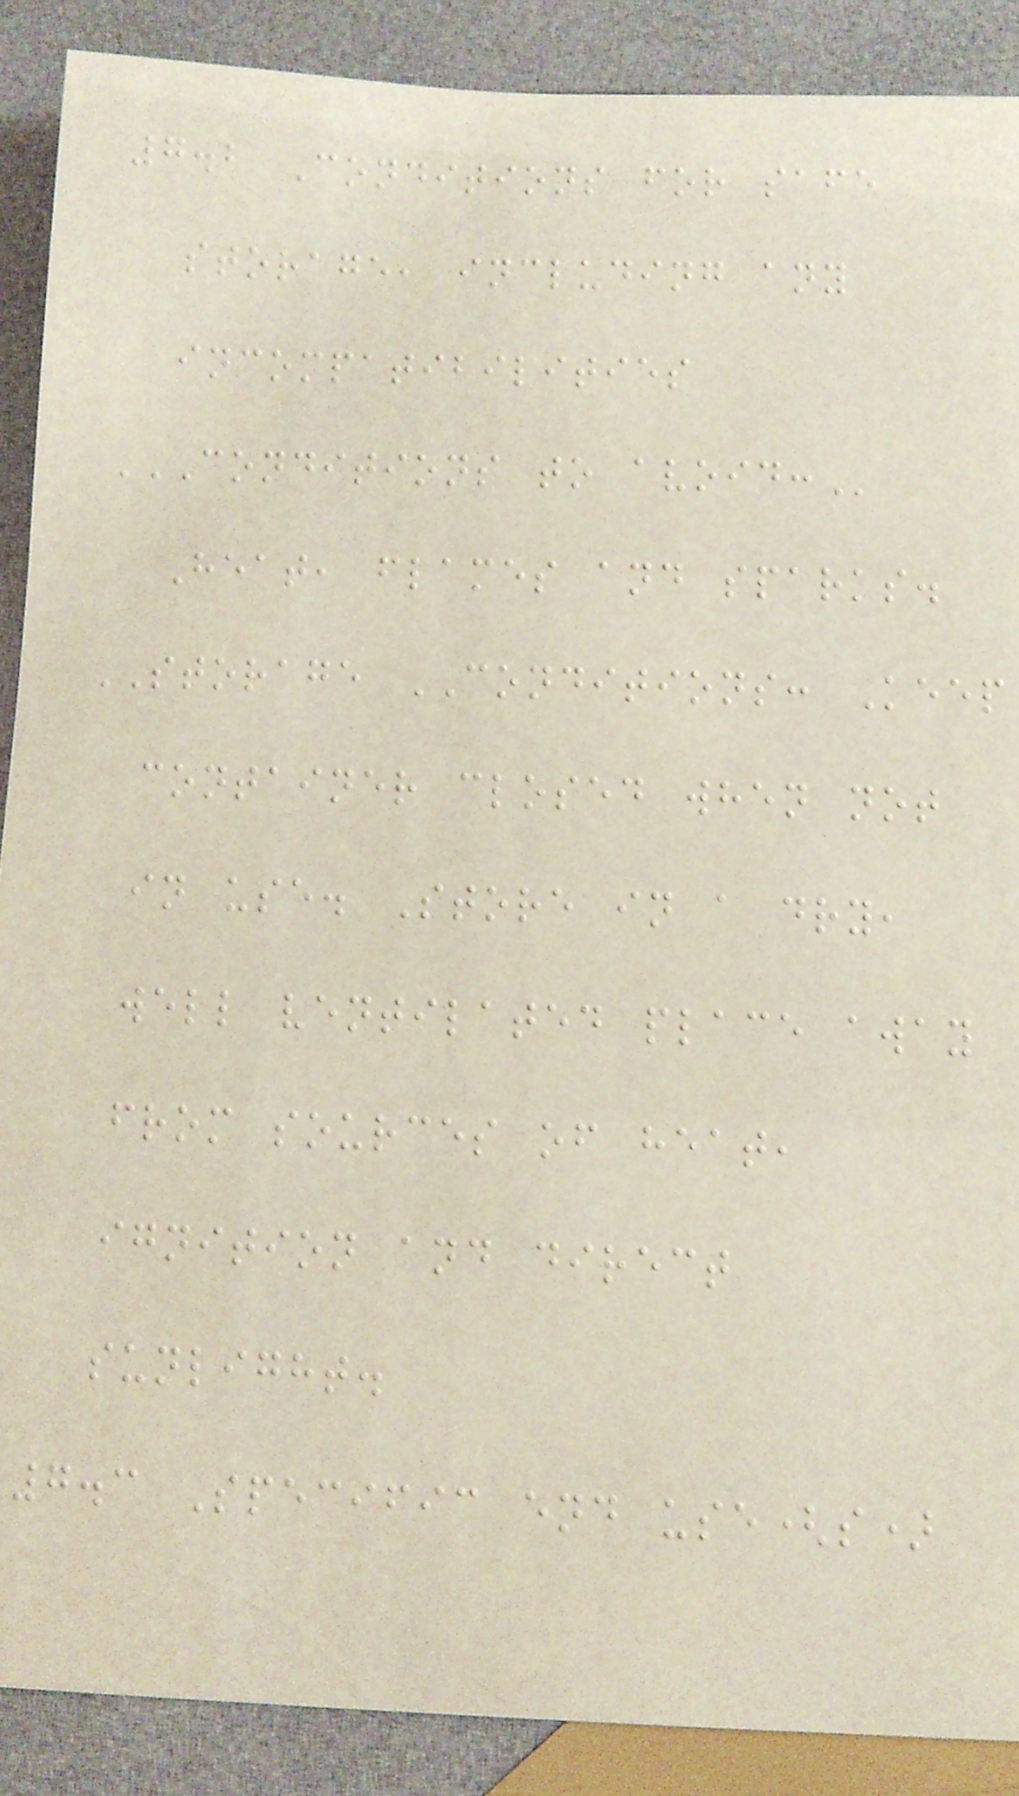7.2 Conditions for safe
storage, including any
incompatibilities
CONDITIONS TO AVOID:
Heat, flames and sparks.
STORAGE CONDITIONS: Keep
container closed when not
in use. Store in a dry,
well ventilated place away
from sources of heat,
ignition and direct
sunlight.
7.3 Specific end use(s)
